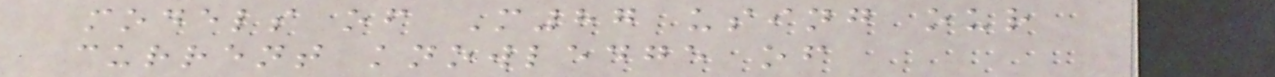models of M87 using our
current knowledge of
